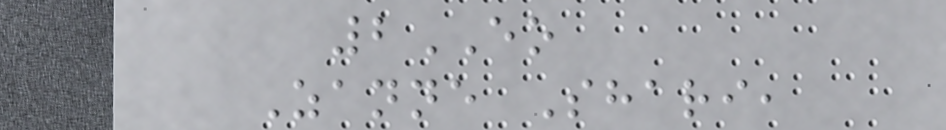2EO
Zanne Shari,
